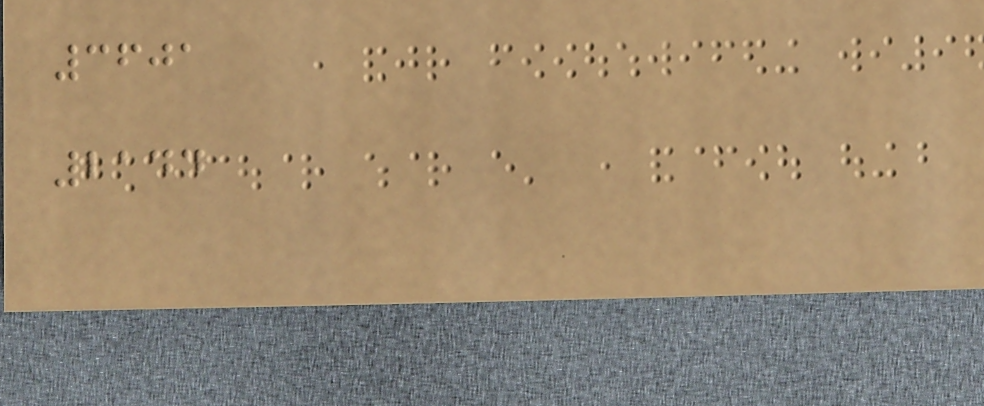3601
2144
